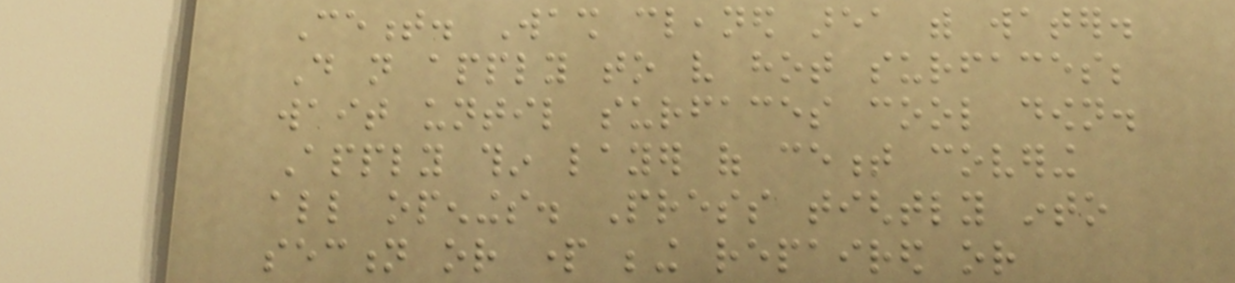Cement. Wash cleaned area with water.
Do not apply to very hot surfaces;
wait until surfaces cool down.
Apply thin layer of cement covering
all openings. Press tightly into
section or part being repaired or
